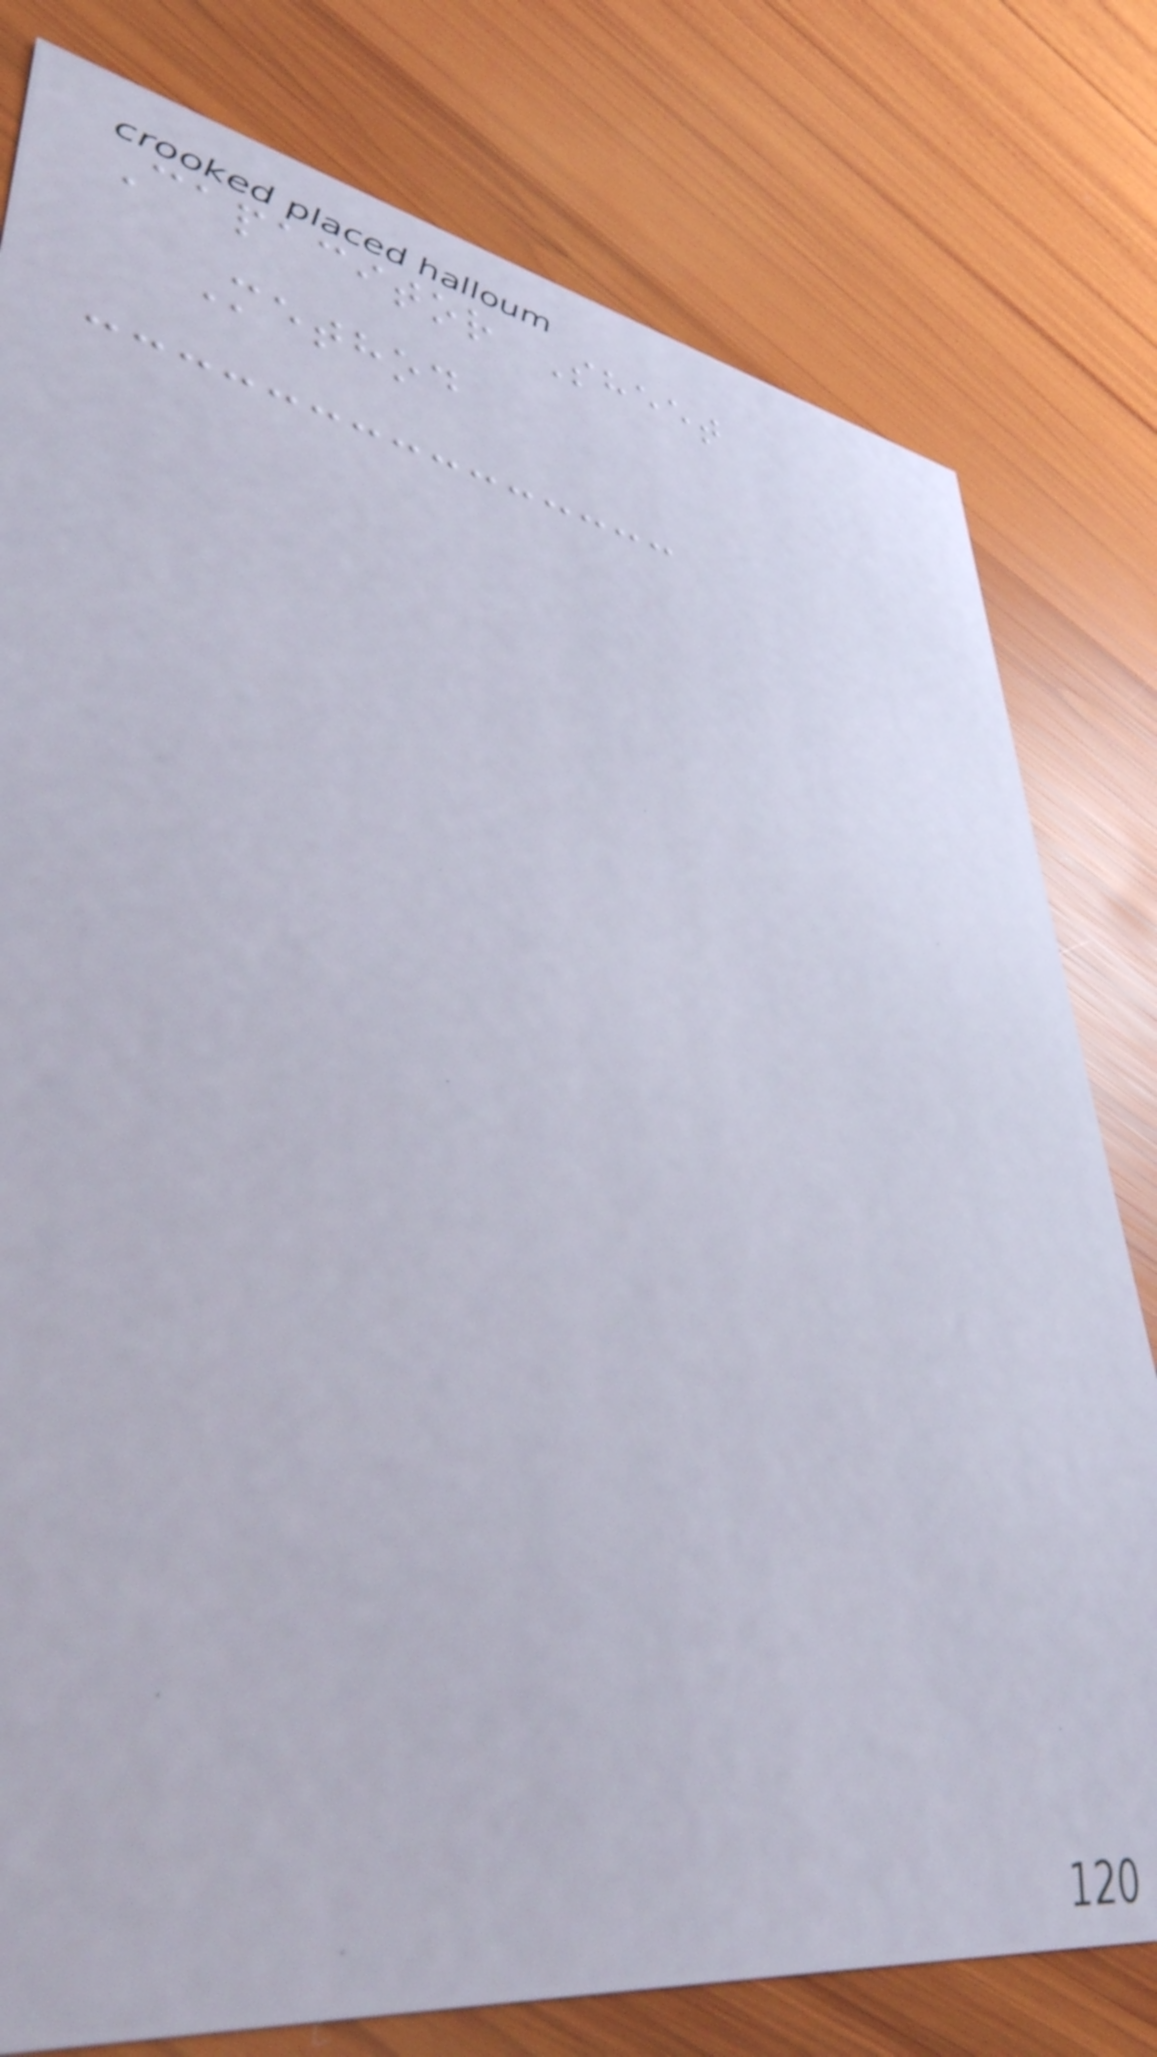Capacitor Sheet
Method
